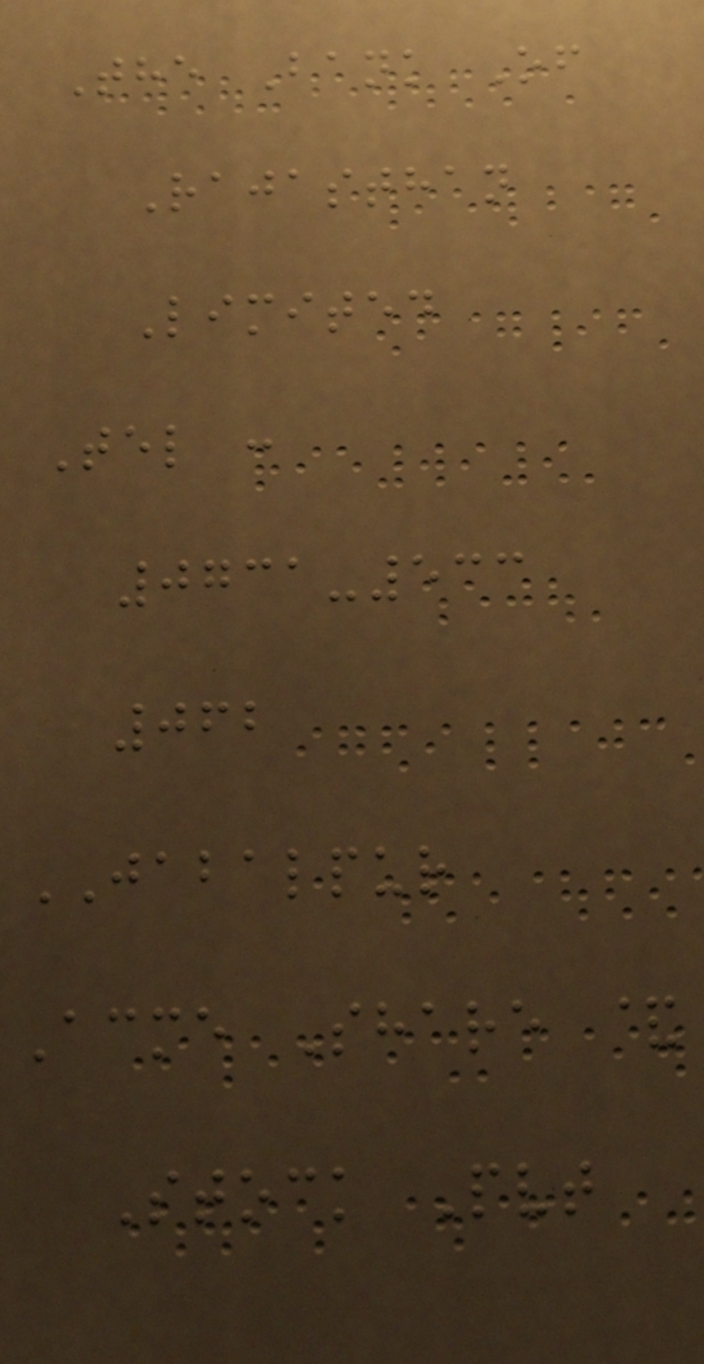The Bank Of
Rajasthan
Limited
Tel :
0731-533
062
JABALPUR
Acme Share &
Stock Pvt
